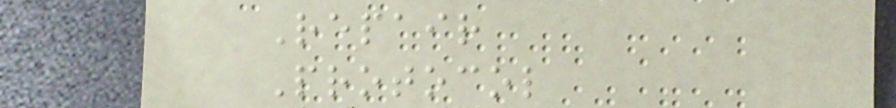Repair
Protocol
